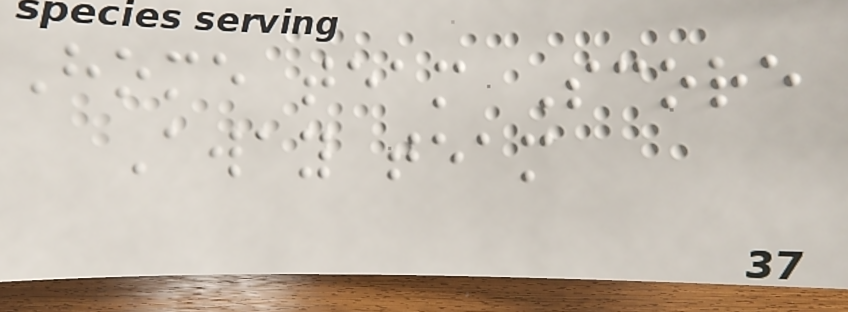Home team Score
Away team
